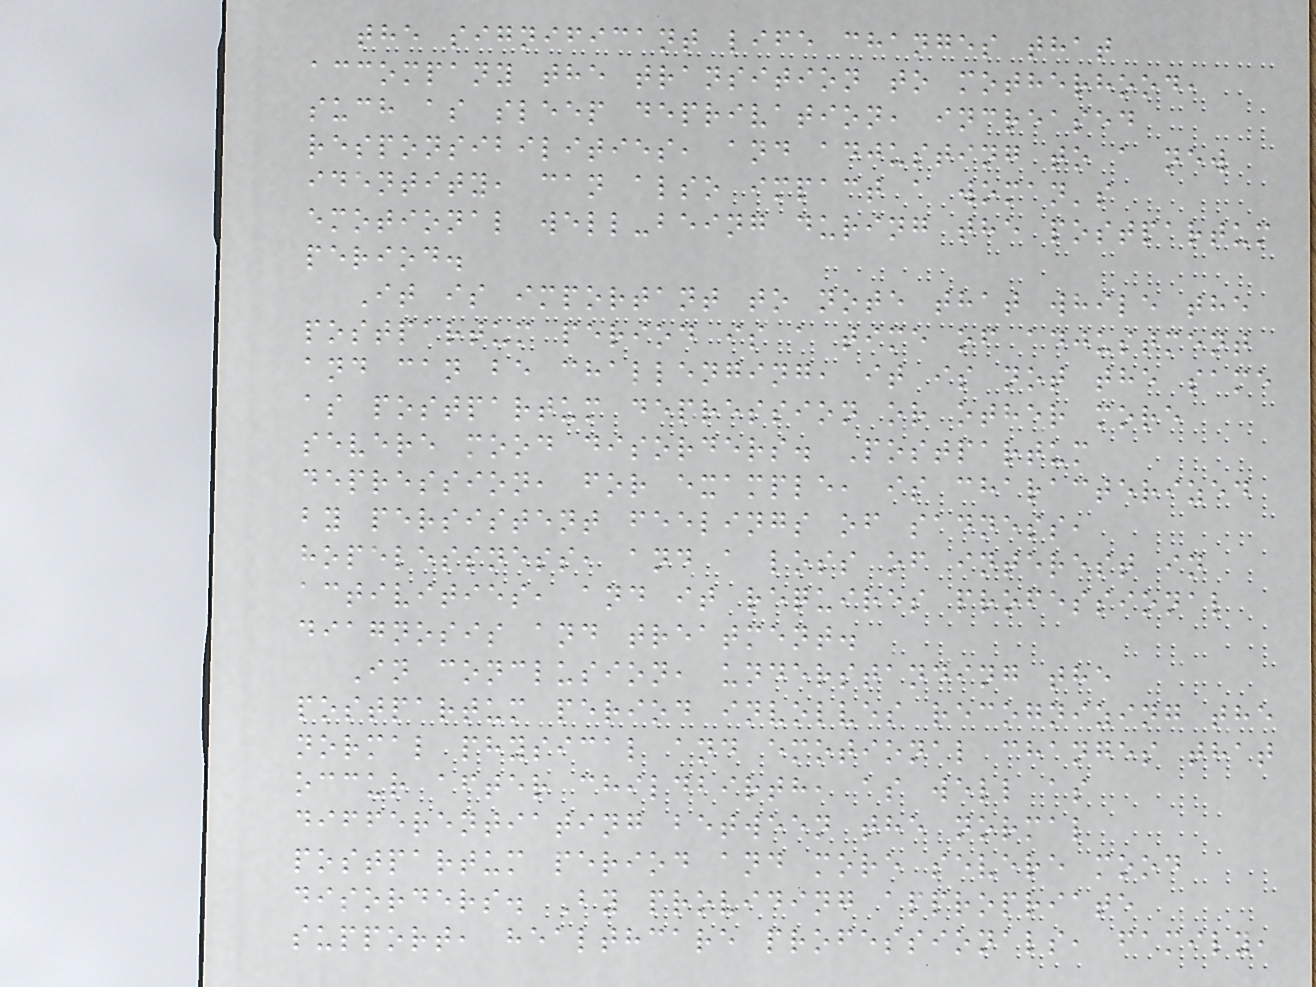the significant life changes that
accompany the transition to motherhood,
such as sleep deprivation, increased
responsibilities, and adjusting to a new
identity, can also impact a woman's
emotional well-being during the postpartum
period.
It is important to note that while the
postpartum period is a time of adjustment
and can be challenging, it is not the same
as postpartum depression or other more
severe mood disorders. Postpartum
depression, for example, is characterized
by persistent feelings of sadness,
hopelessness, and a loss of interest in
activities, and it requires professional
diagnosis and treatment.
In conclusion, understanding the
postpartum period involves recognizing the
normal physical and emotional changes that
occur after childbirth, as well as
differentiating between the normal
postpartum period and more severe mood
disorders. By providing appropriate
support, healthcare professionals, family,
